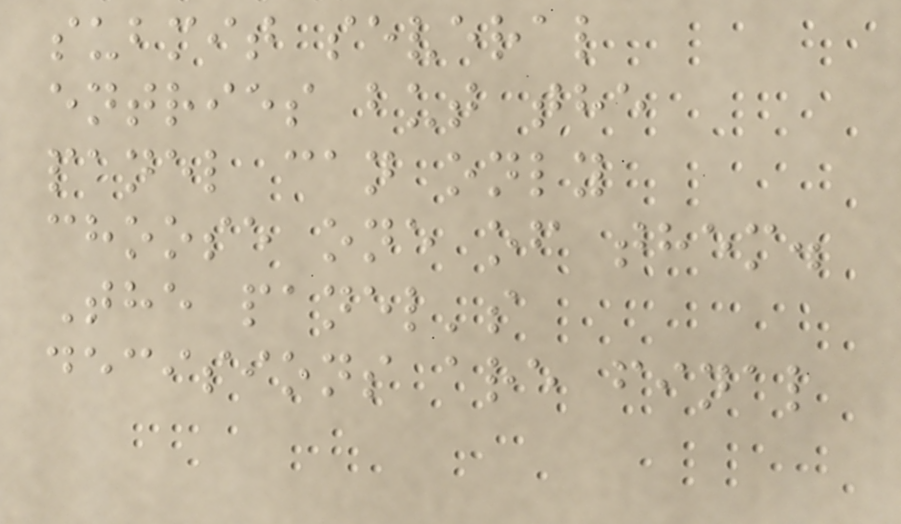submit several
entries but the
panel can only
choose one of them.
The panel's
decisions are final
